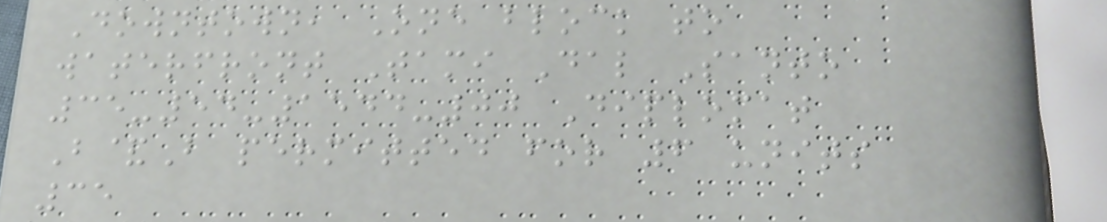Downtown, One block to
waterfront Tami Dal Santo
35-54-1544-00 Diplomat
B&B permitted for 6 units
35
